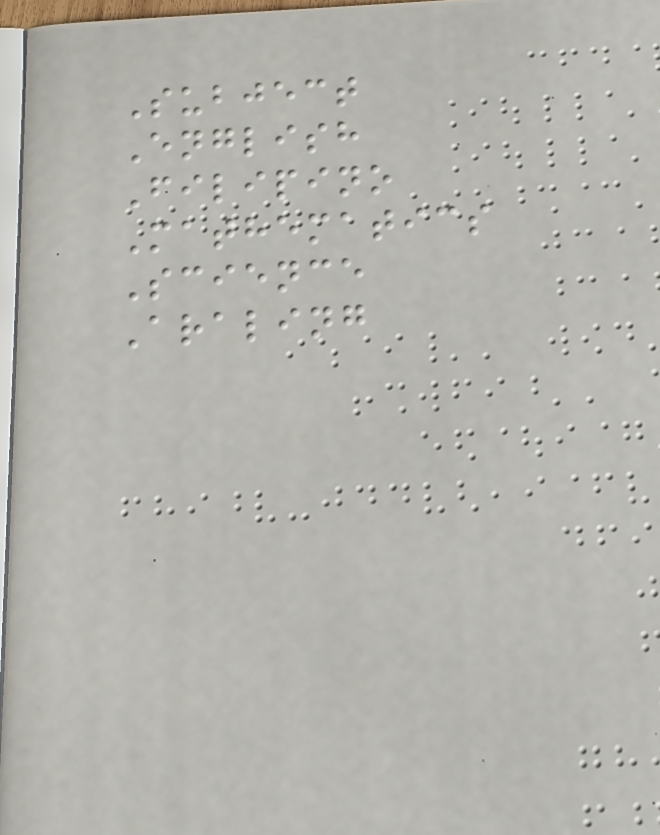Subject
English
Filipino
Mathematics
Science
Araling
